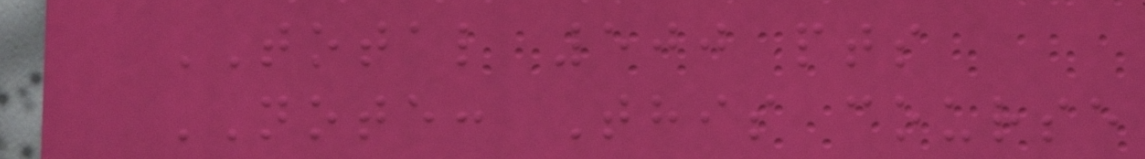TOTAL 500 pts
NOTE: This course
